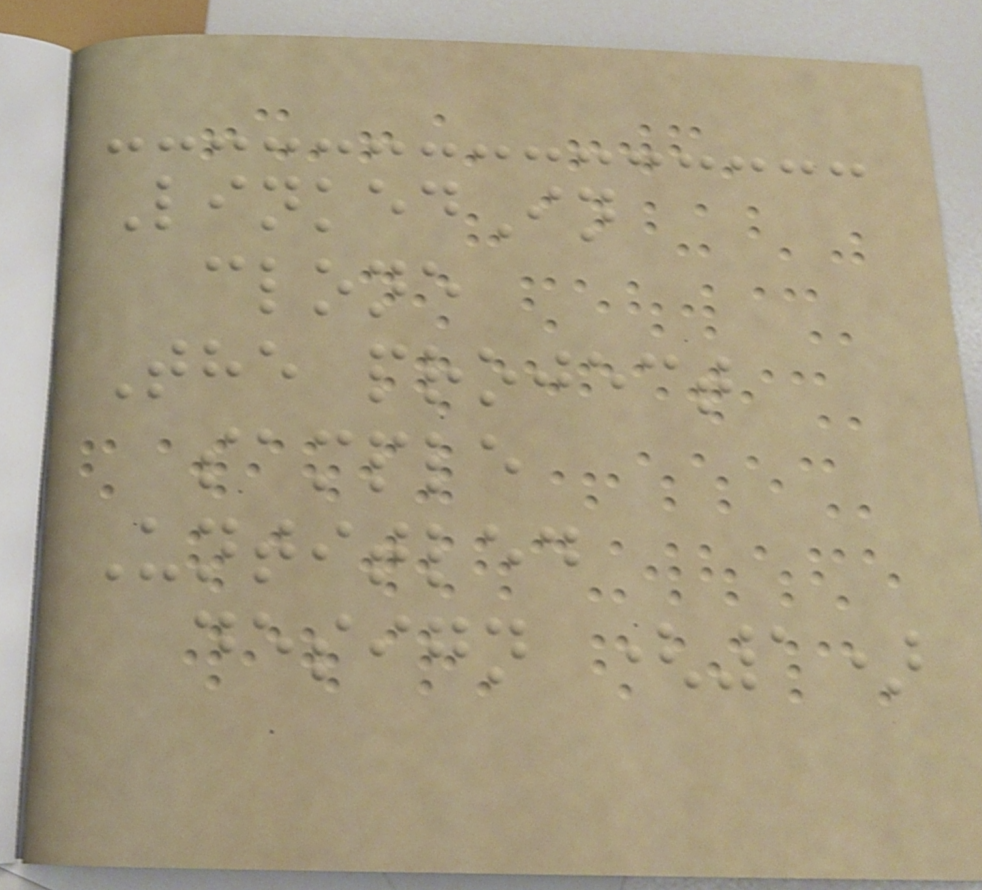LinkedIn
clone
The project
sample
Untitled
design (1)
